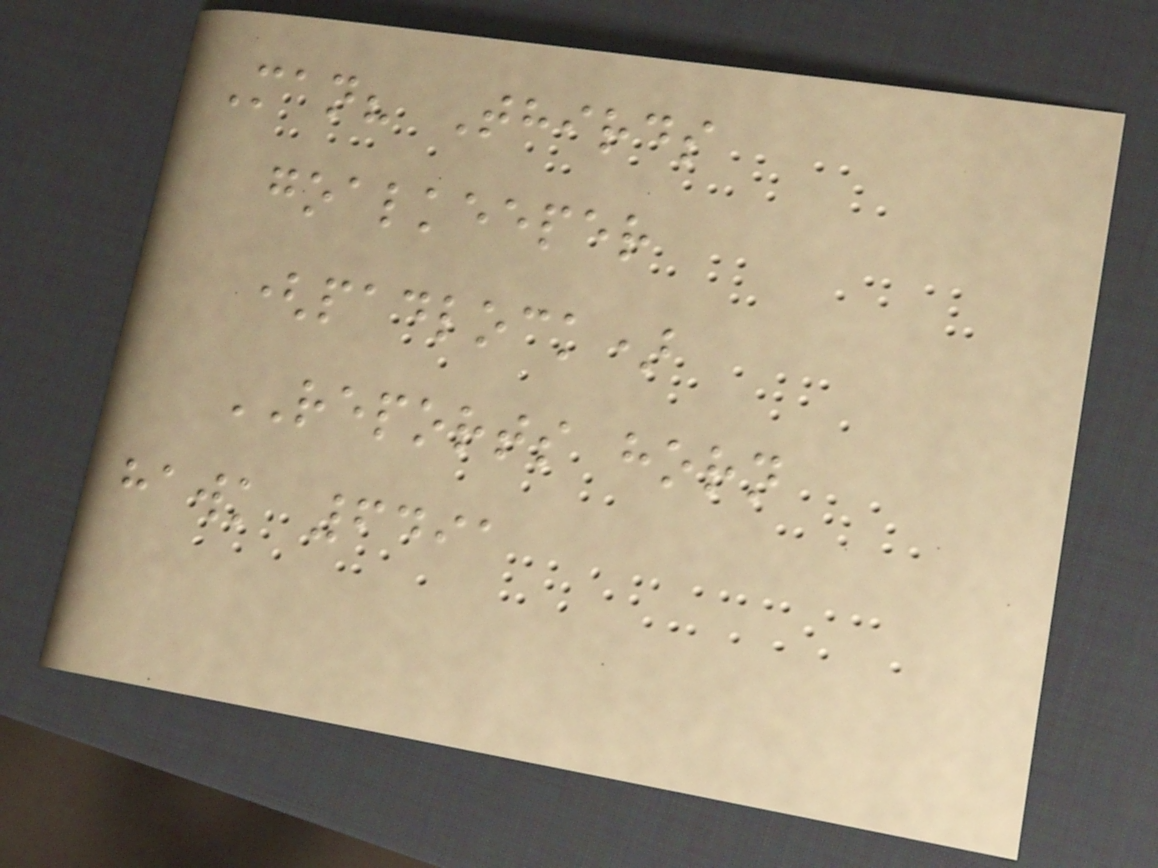Man? Thirds
goalkeeper
(padlock)
REPORTS horn
hawk 6491
